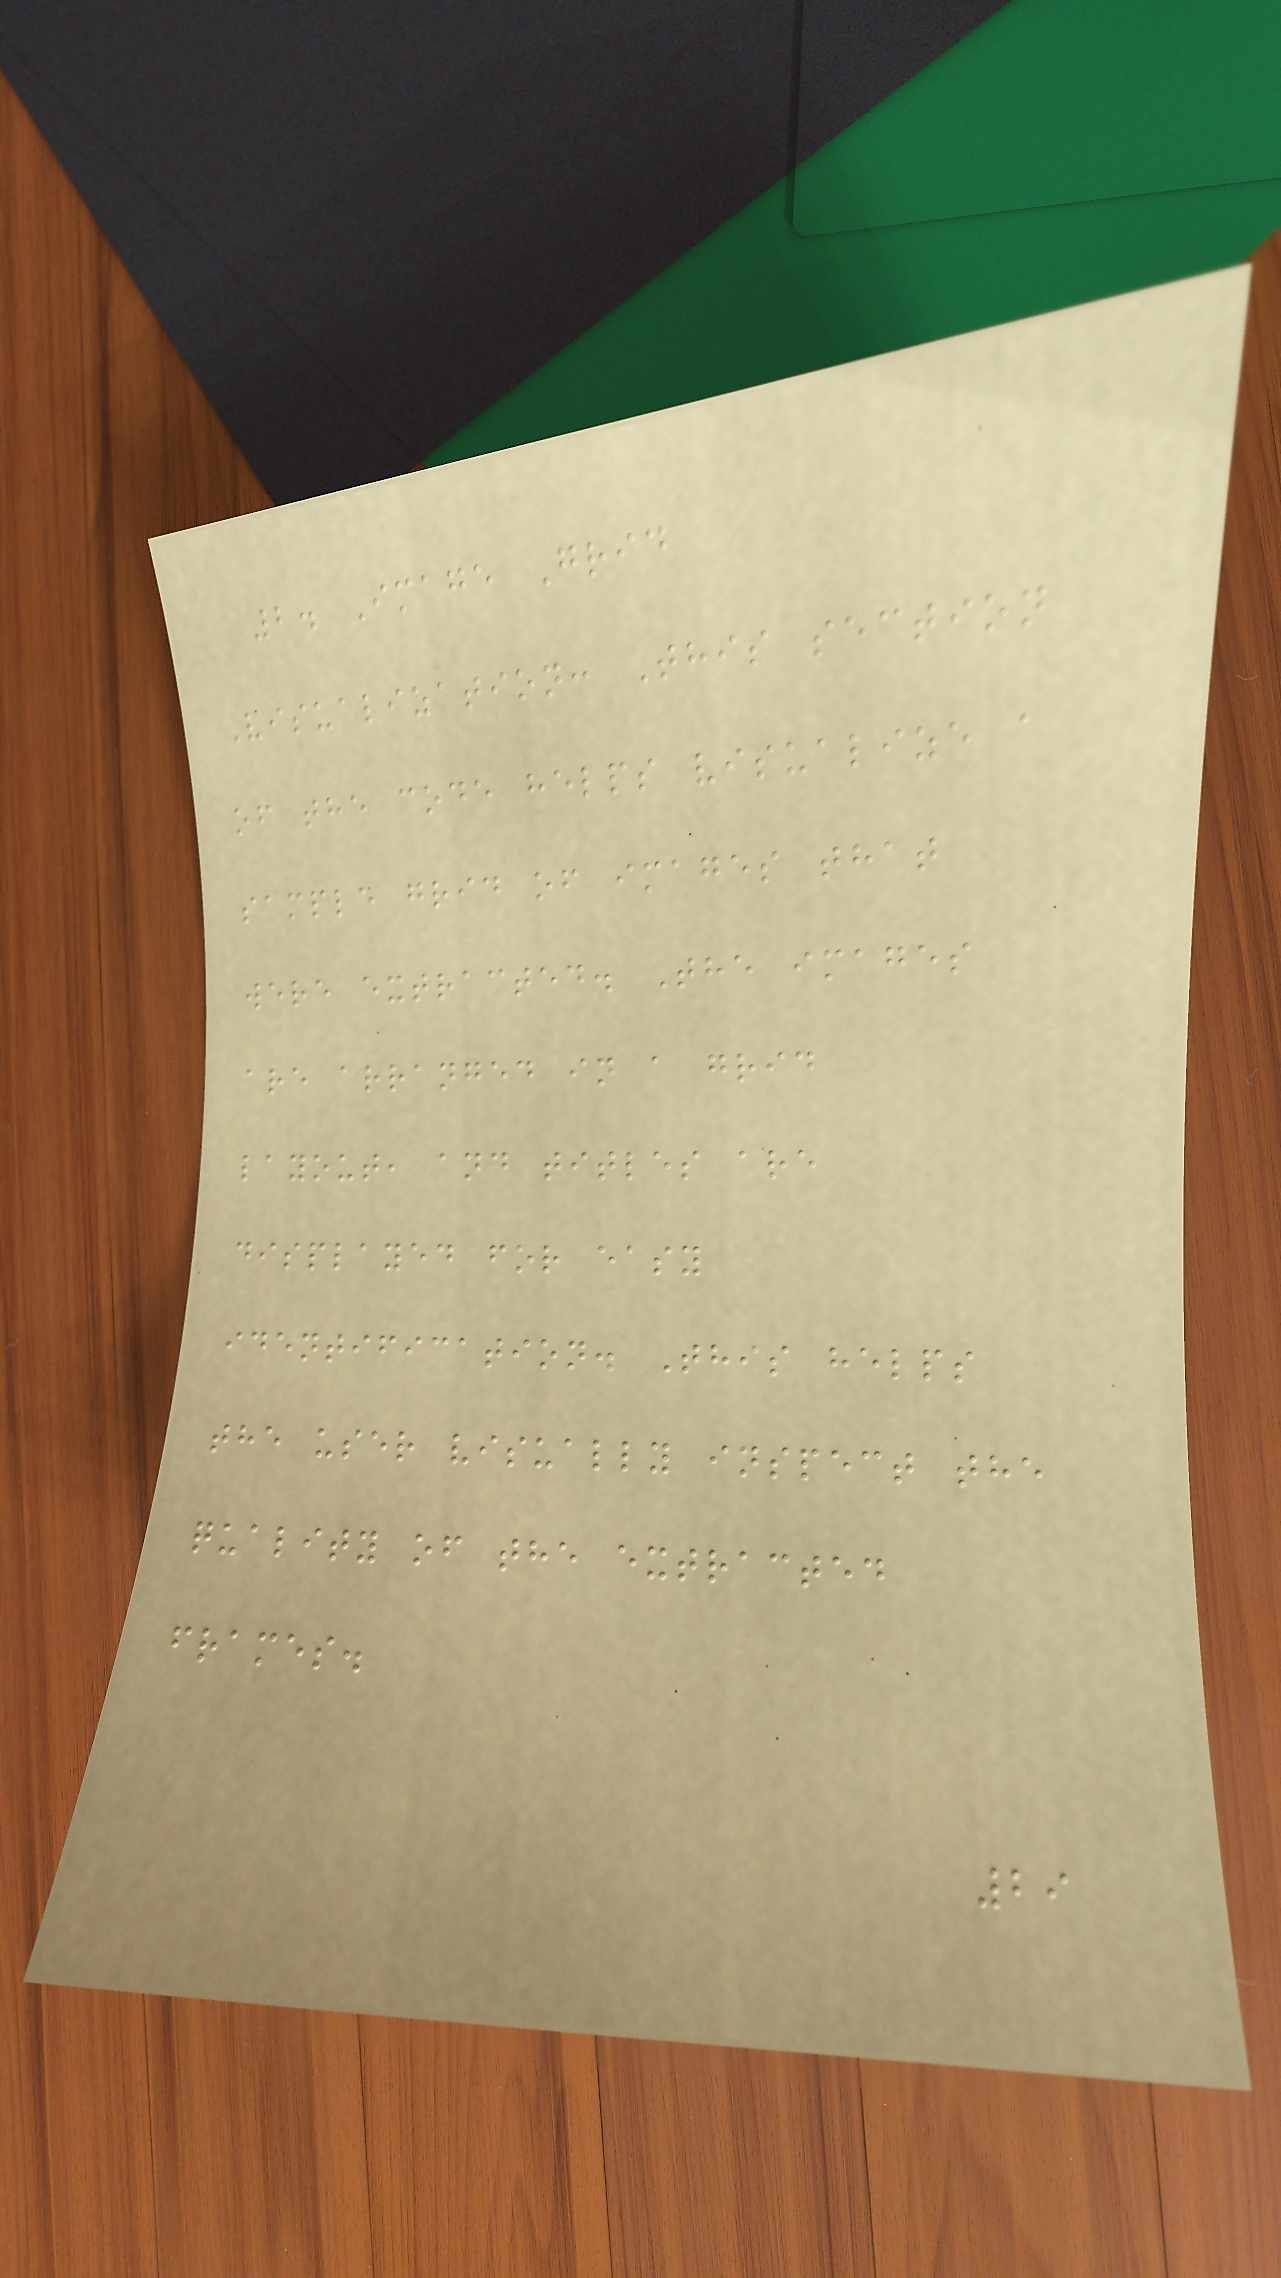2. Image Grid
Visualization: This section
of the code helps visualize a
sample grid of images that
were extracted. The images
are arranged in a grid
layout, and titles are
displayed for easy
identification. This helps
the user visually inspect the
quality of the extracted
frames.
29
